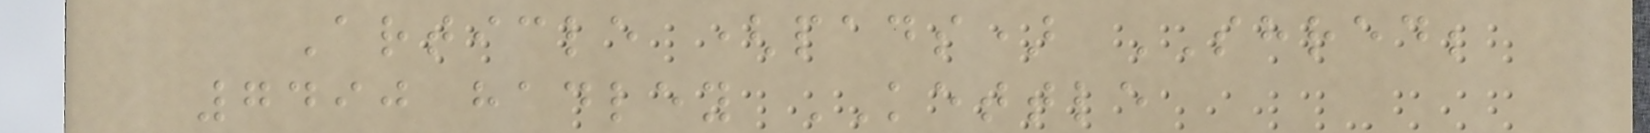Article (pads) SHRED;
7490 hadley KETTLE
